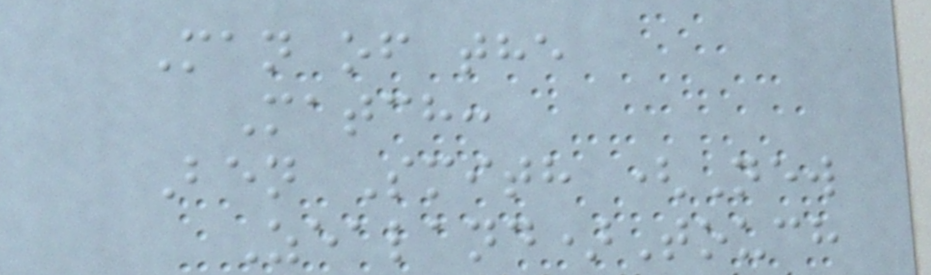Man of the
Match:
Ben Smith (New
Zealand)Touch
